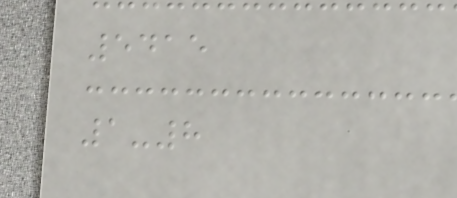5415
1-8
